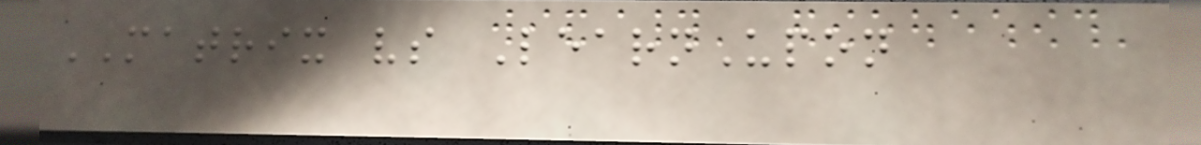MATRIX vs LearnUpon
